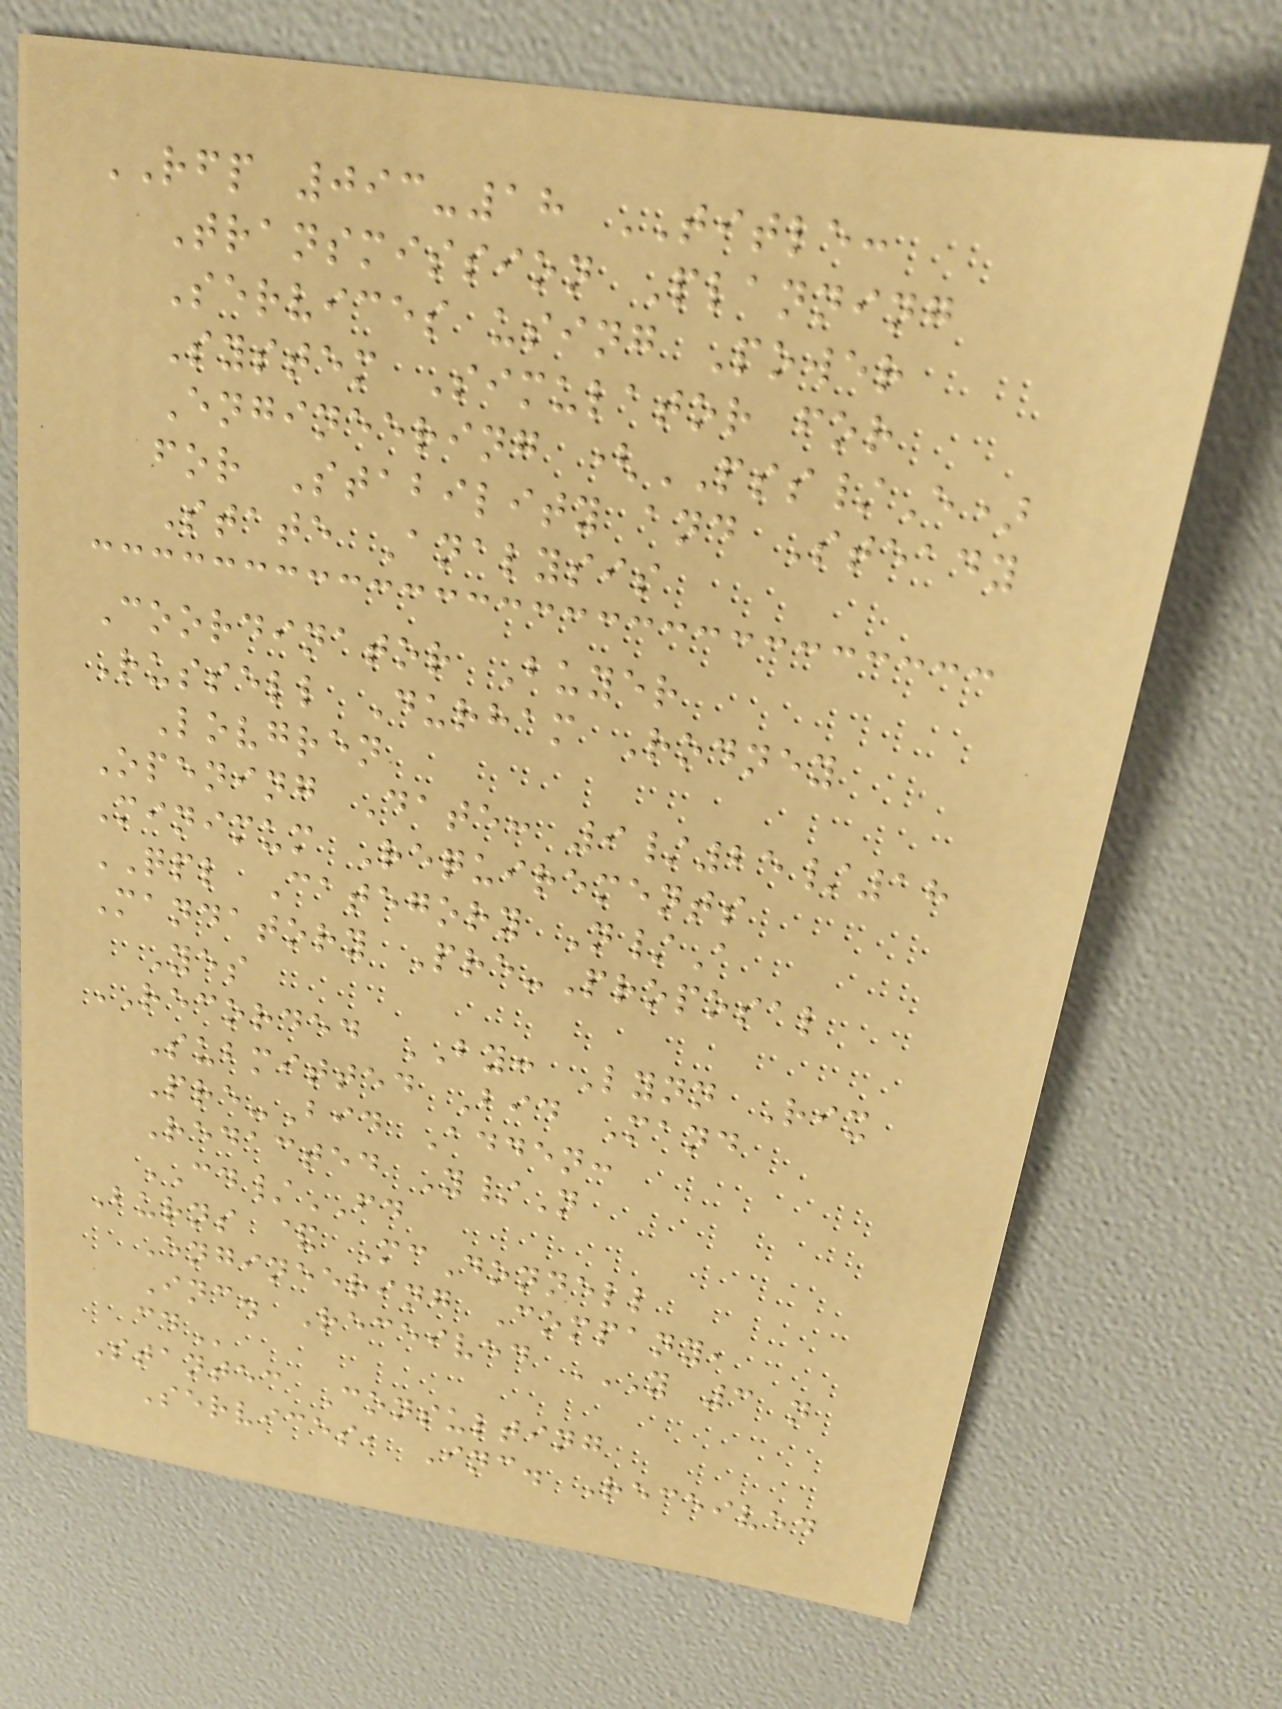RFP 093-18 TITLE:
Transmission Planning
Services using Power
System Simulator for
Engineering (PSS/E)
for Stability and Steady
State Analysis
Coordinator Buyer
Russell Durham Rodney
Lovgren
Opening Date: 9/25/18
Minimum Requirements
QPL Category N/A
Mandatory Pre-Proposal
Yes
RECORDED BY: Lynn Rix
Submitted Bid Mand
Pre-Bid Adden:
Redacted Y/N
CD/FD
Burns & McDonnell
Engineering Company,
Inc. Received Y 3 N
CD
Stantec Consulting
Services, Inc. Received
